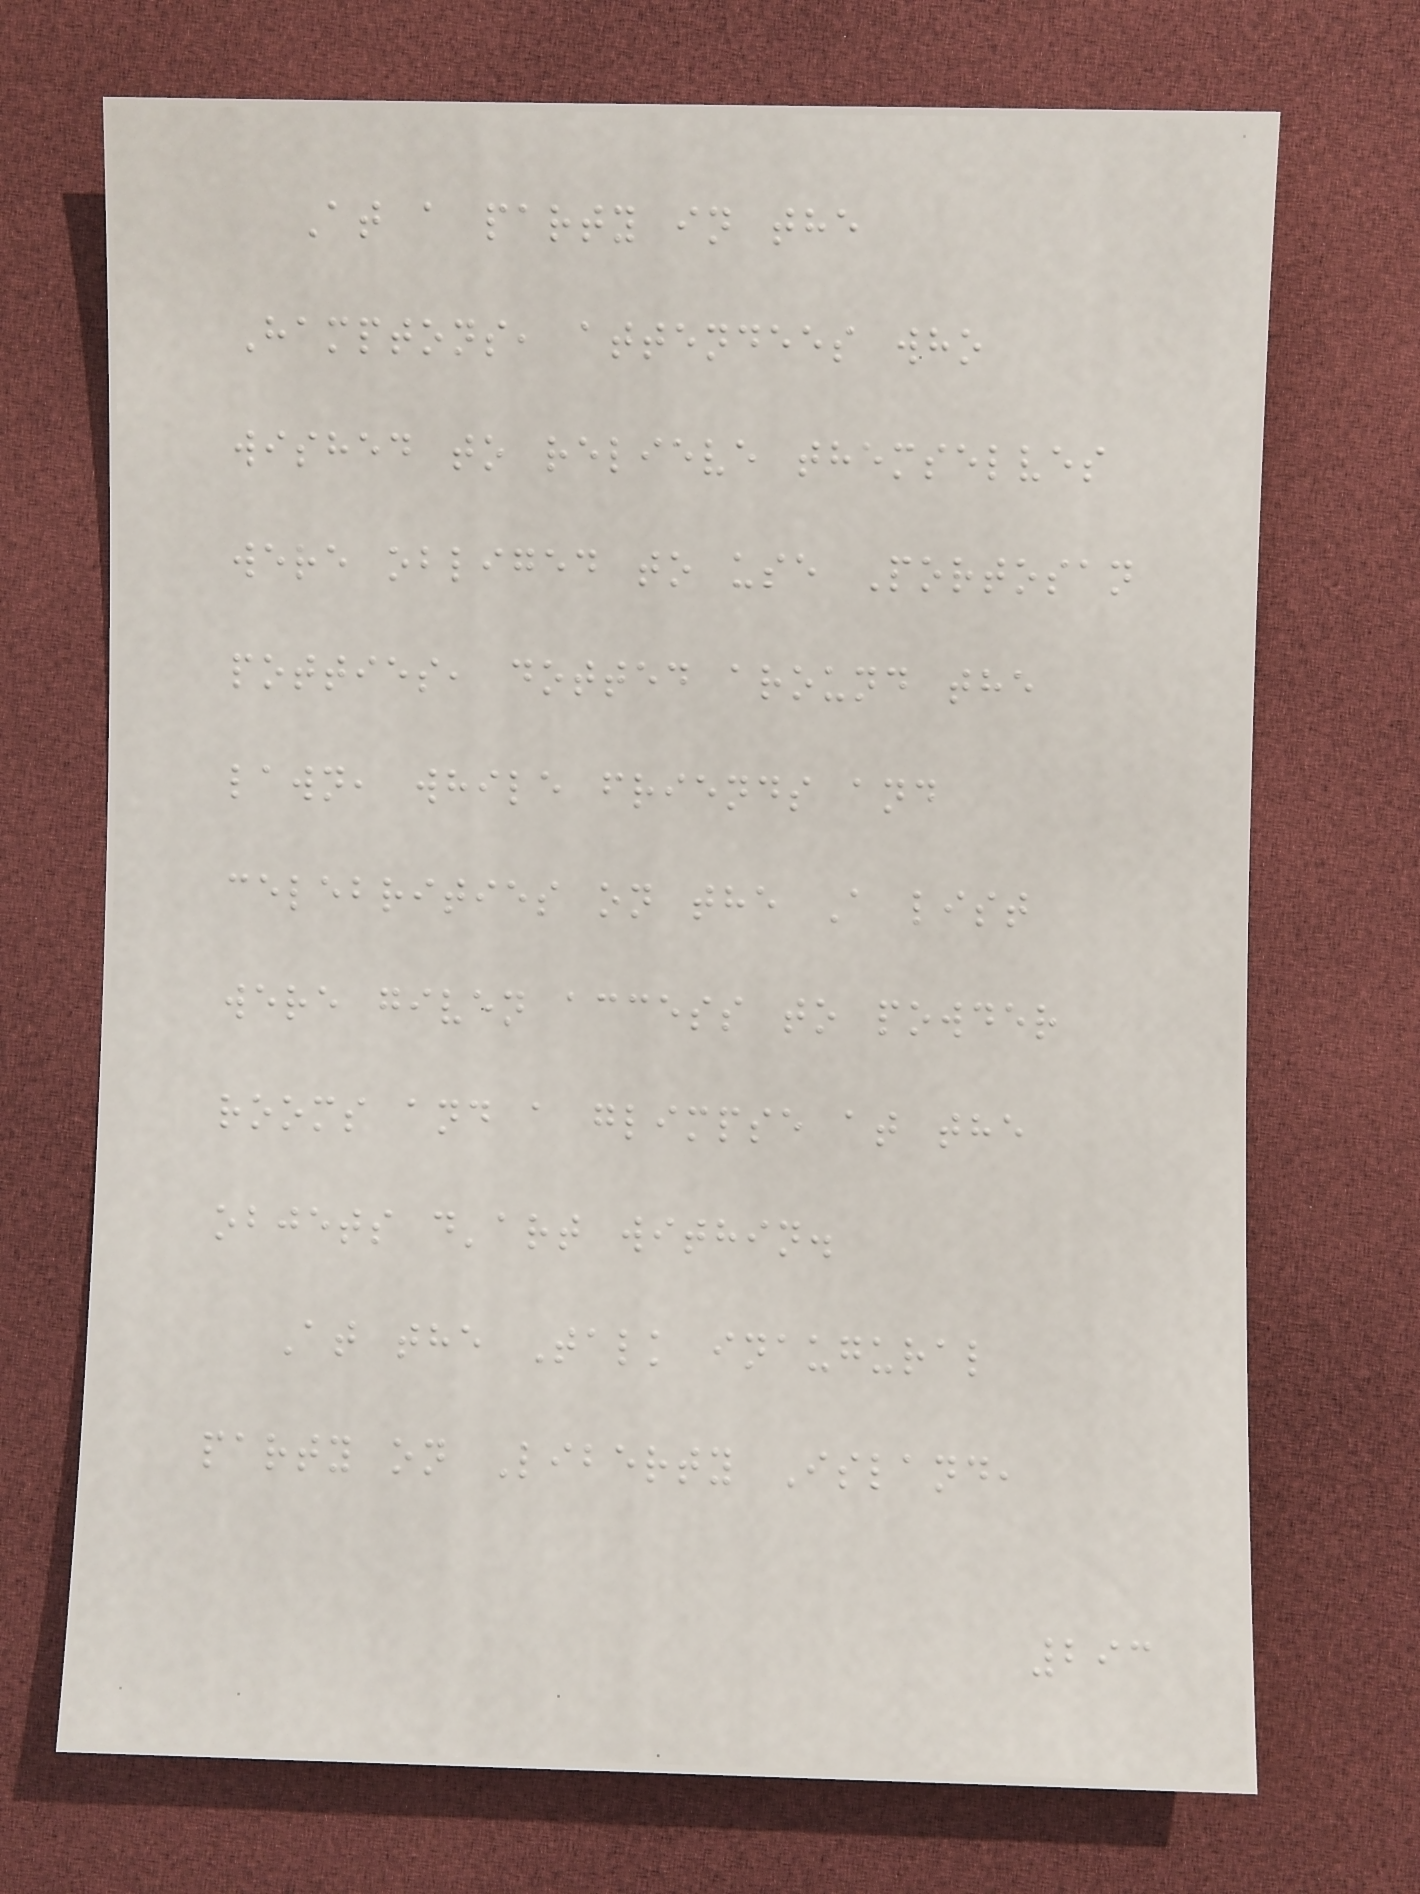At a party in the
Hamptons, attendees who
wished to relieve themselves
were obliged to use Portosan
potties, dotted around the
lawn, while friends and
celebrities on the A list
were given access to powder
rooms and a glimpse at the
objets d'art within.
At the Talk inaugural
party on Liberty Island,
293
